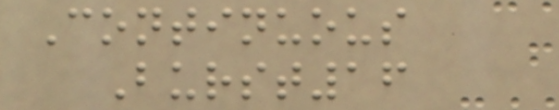Continuous
Burst16
